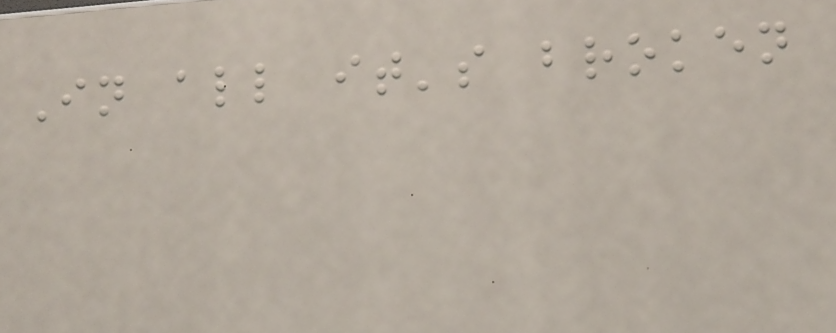In all it's broken
